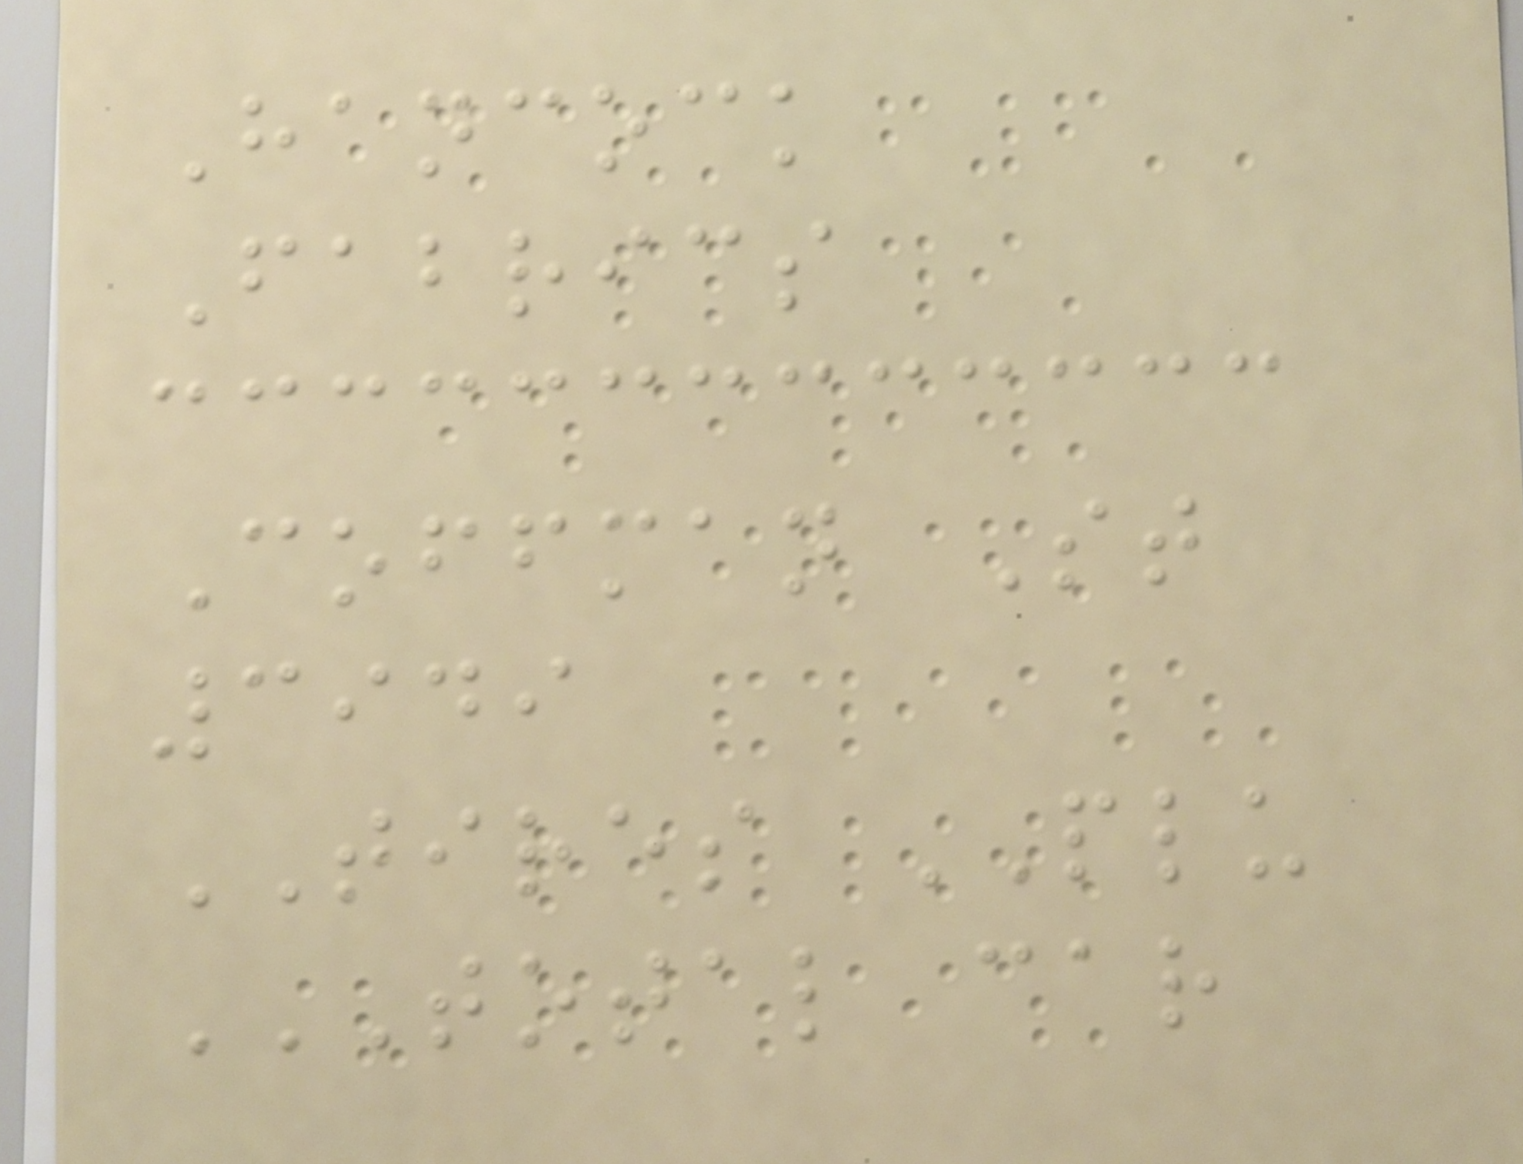Hancock
Fabrics
Coffman St
3949
TIRES PLU
TOTAL CAR
